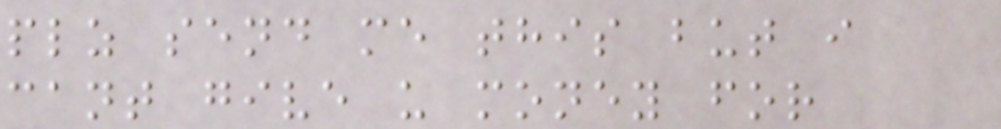plz send me this but i
cant give u money for
